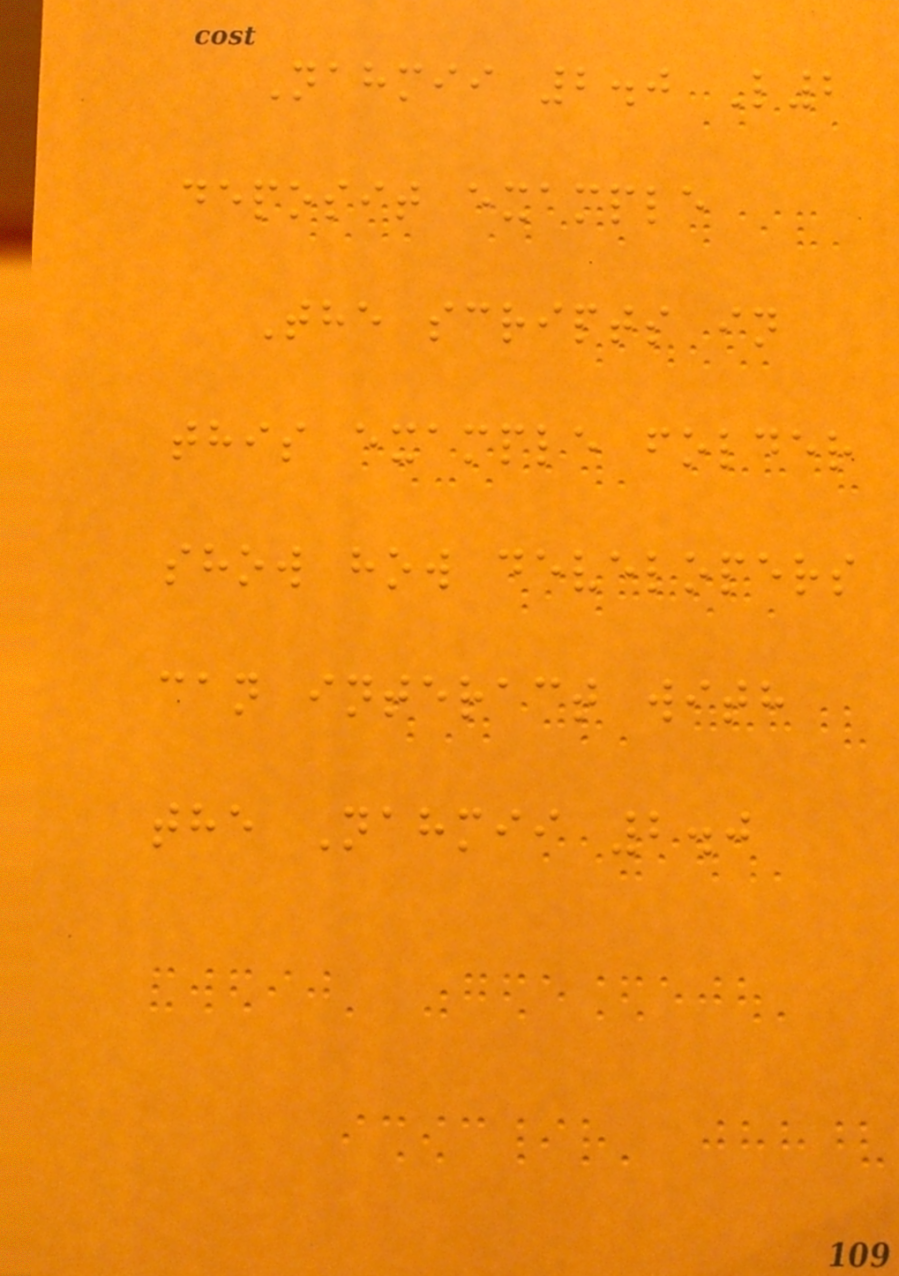Nahmii 2.0 L2
deposit example
The scripts in
this example folder
show how developers
can interact with
the Nahmii 2.0
